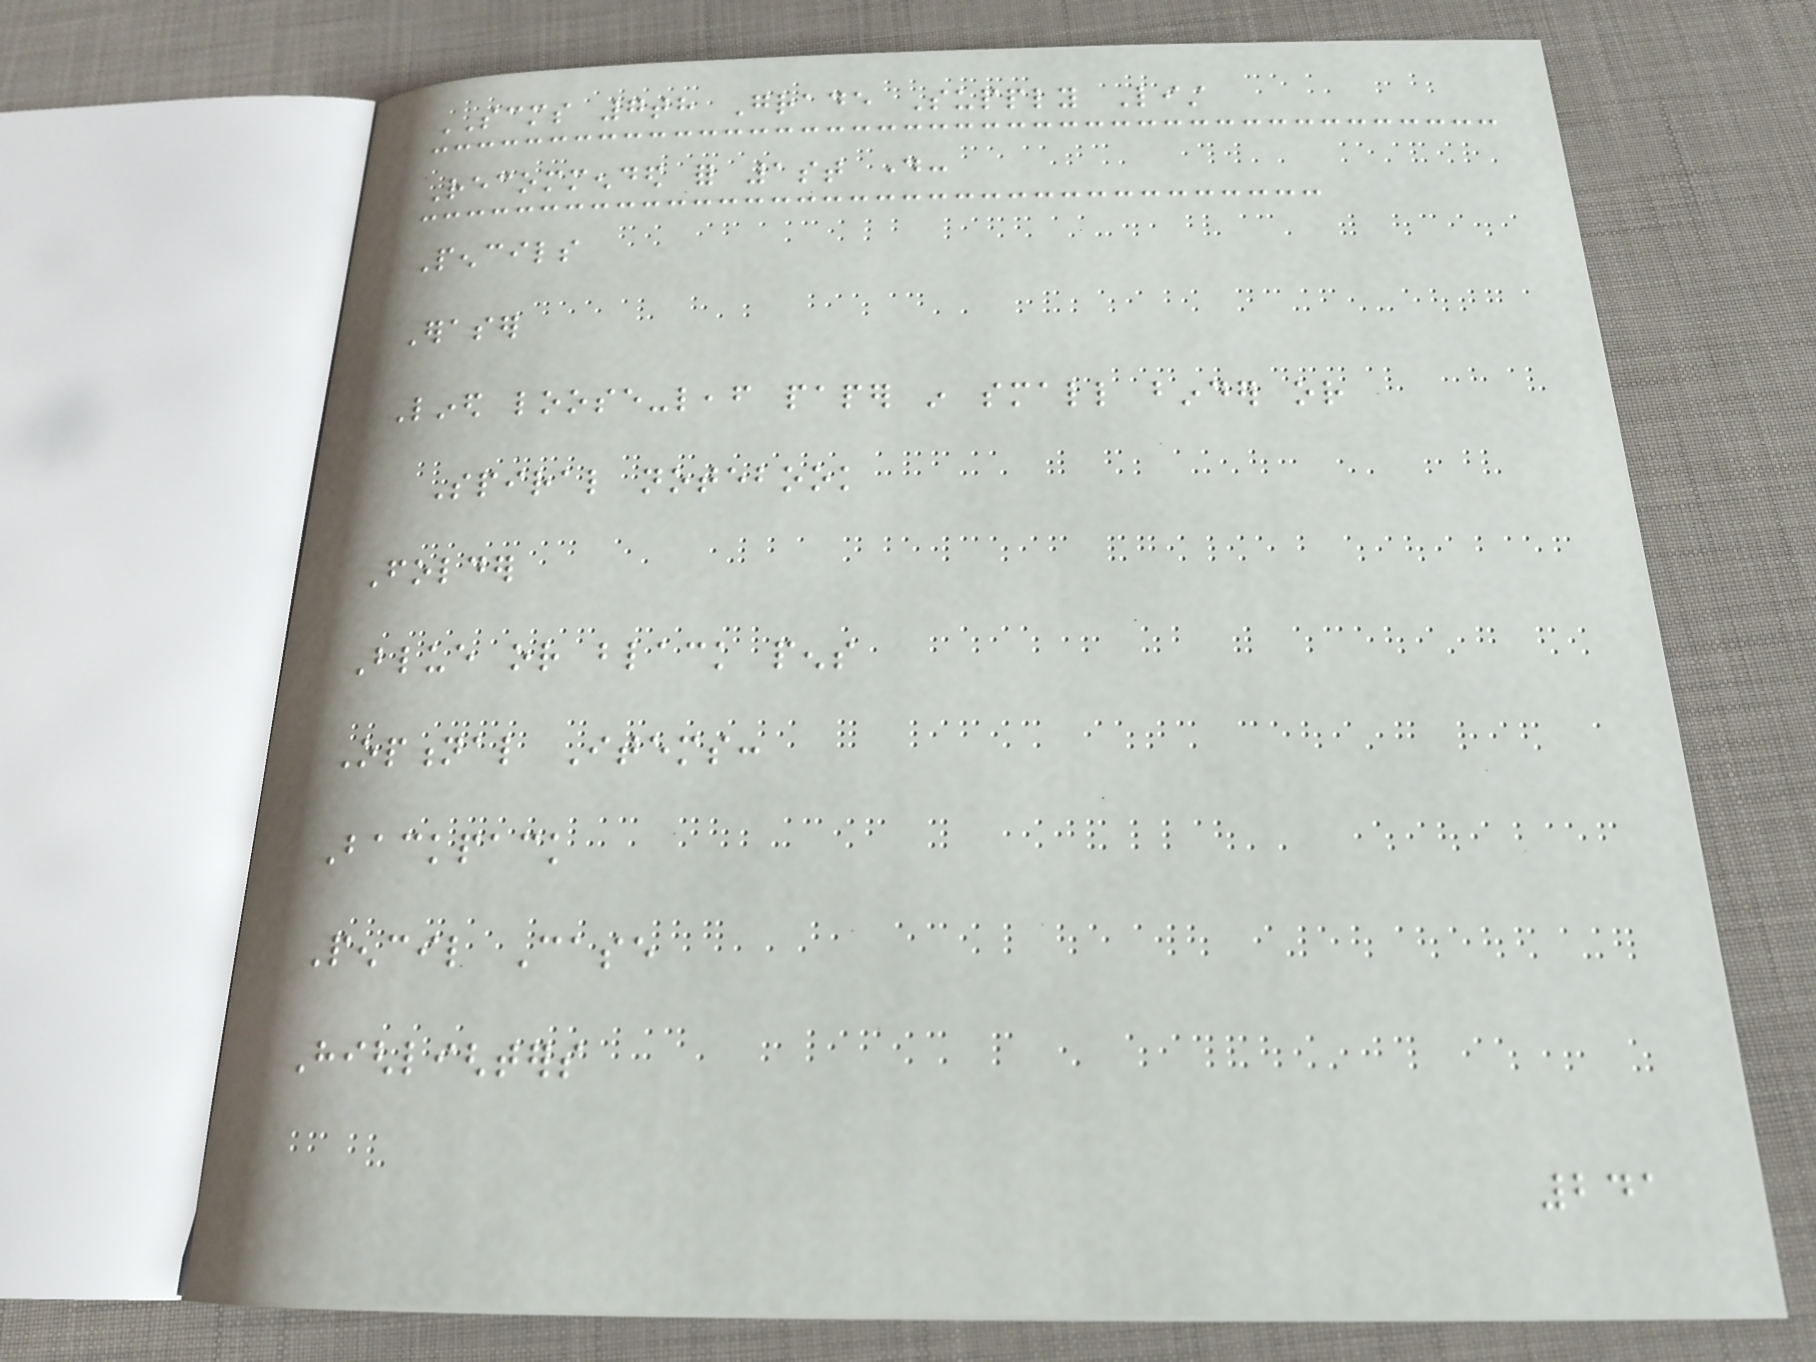SCMS 7th Grade Supply List
Recommended for 1st day:
Pencils
Eraser
Lined loose-leaf paper in small binder or
Spiral notebook
Folder
Blue or black pens
Optional Items:
Backpack
Pencil Case
Highlighters
241
